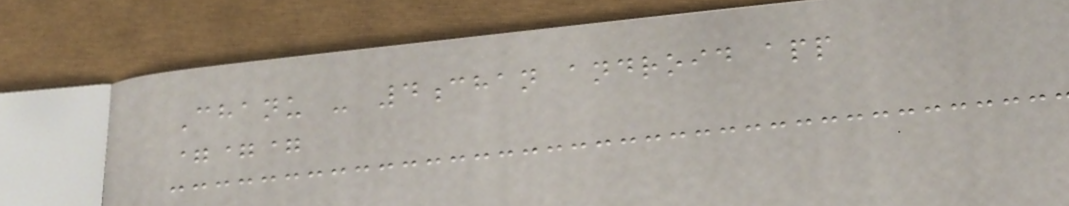Chanu - 4chan android app
===
